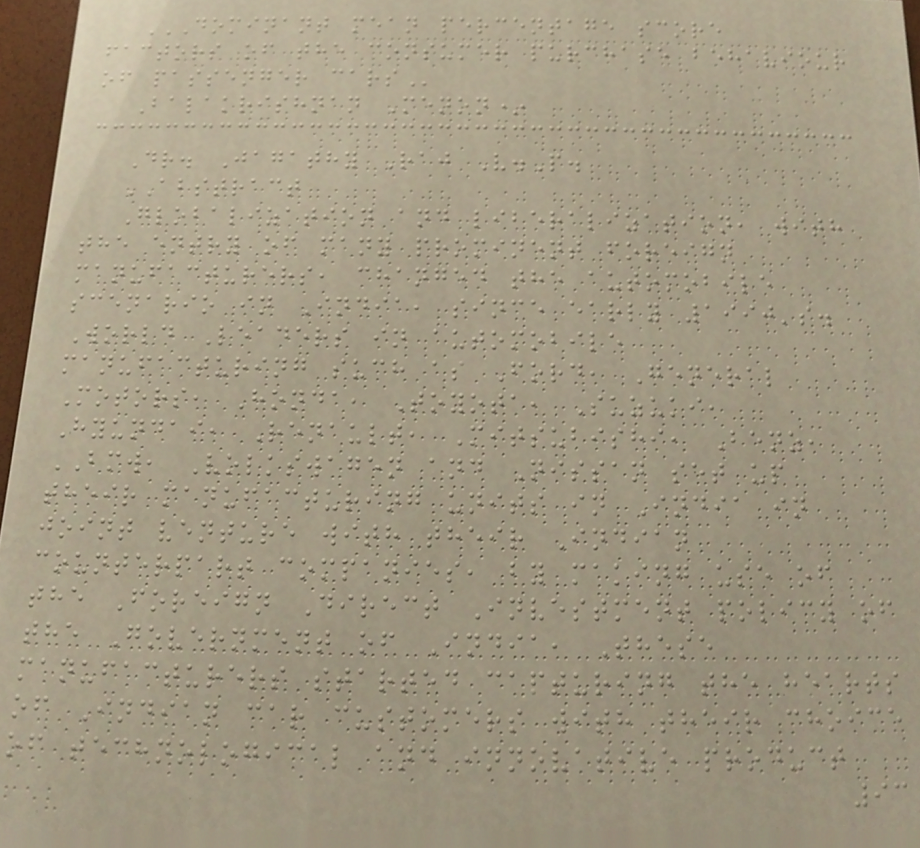DOMINANT MEAN PERCENTAGE SCORE
FACTORS OF THE CONSUMER PURCHASE BEHAVIOUR
OF PASSENGER CARS
Balakrishnan Menon*
Dr. Jagathy Raj V.P.
ABSTRACT
Globalization and liberalization, with
the entry of many prominent foreign
manufacturers, changed the automobile
scenario in India, since early 1990's.
World Leaders in automobile
manufacturing such as Ford, General
Motors, Honda, Toyota, Suzuki,
Hyundai, Renault, Mitsubishi, Benz,
BMW, Volkswagen and Nissan set up
their manufacturing units in India in
joint venture with their Indian
counterpart companies, by making use of
the Foreign Direct Investment policy of
the Government of India, These
manufacturers started capturing the hearts
of Indian car customers with their choice
of technological and innovative product
93
